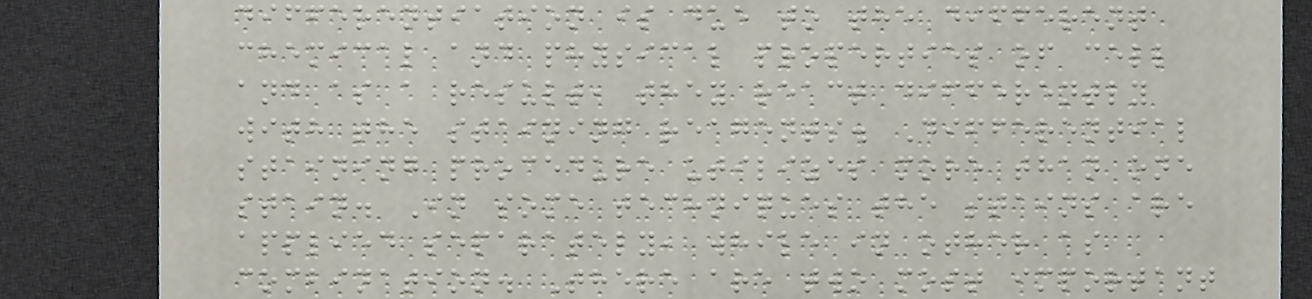differentiation is due to the different
chemical and physical properties of cell
and as a result, they react differently
with the staining reagents. Differential
staining procedure utilizes more than one
stain. In some techniques the stains are
applied separately, while in other as
combination. There are two most important
